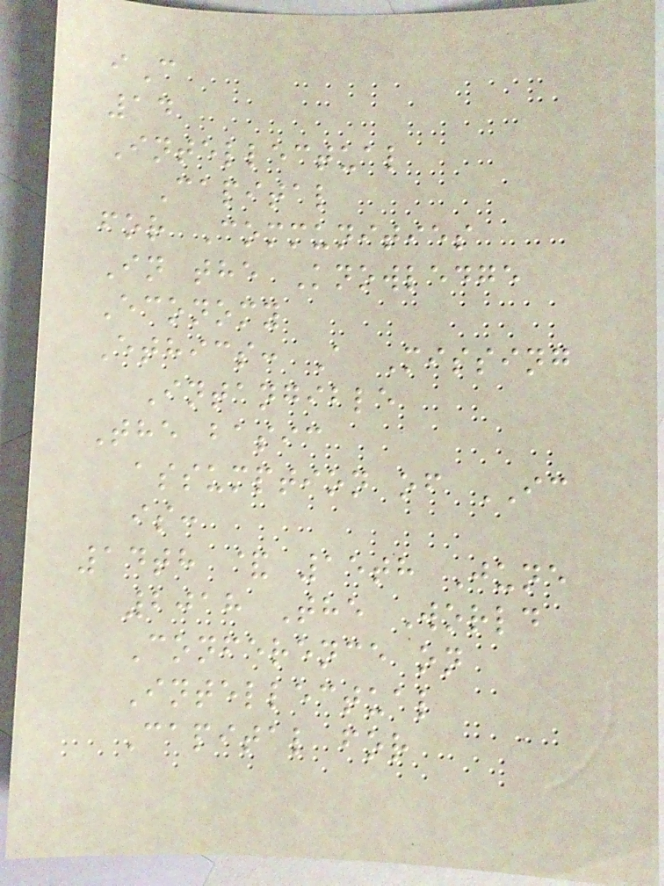iC
14
Intellectual
Capital
for Communities
In the Knowledge
Economy
Ethics: A Missing
Intangible
The basic
assumption of IC
is:
14th & 15th June
2018 The World
Conference on
Intellectual
Capital for
